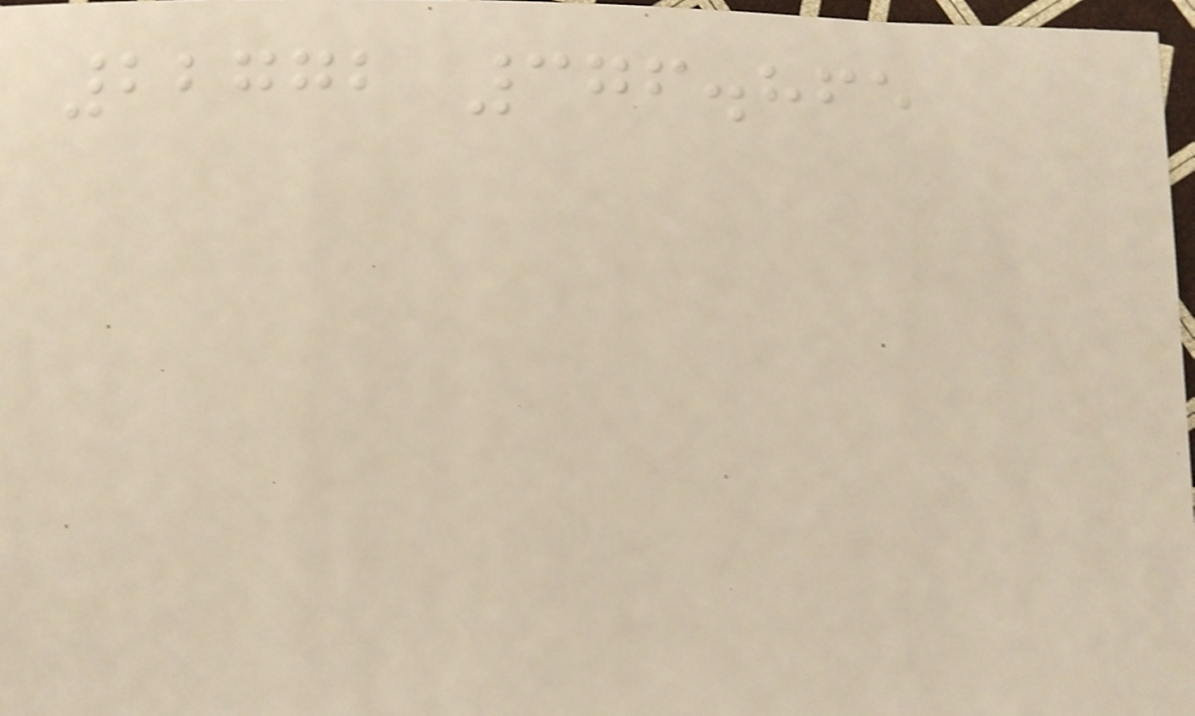22772 376.865
